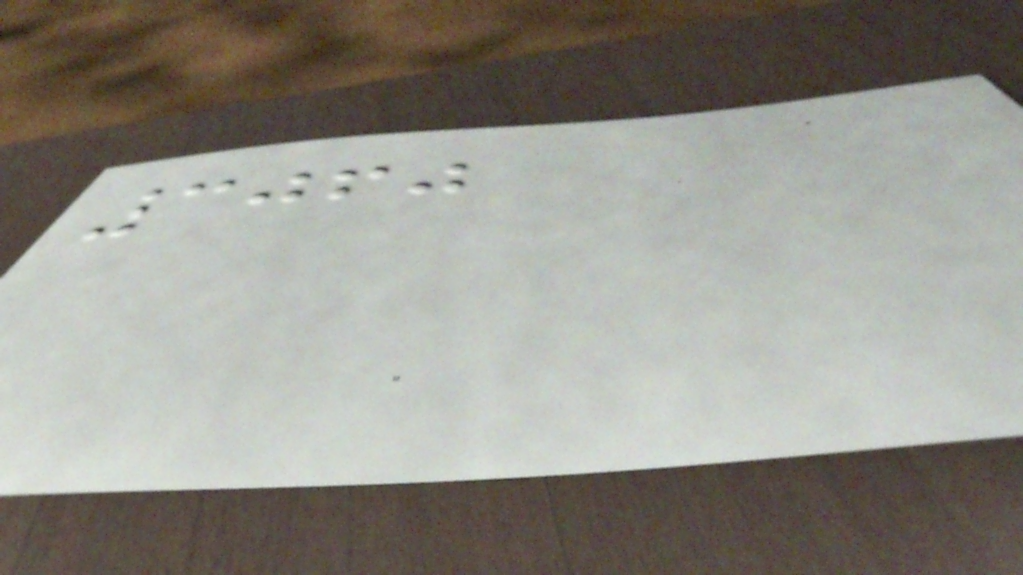3060
